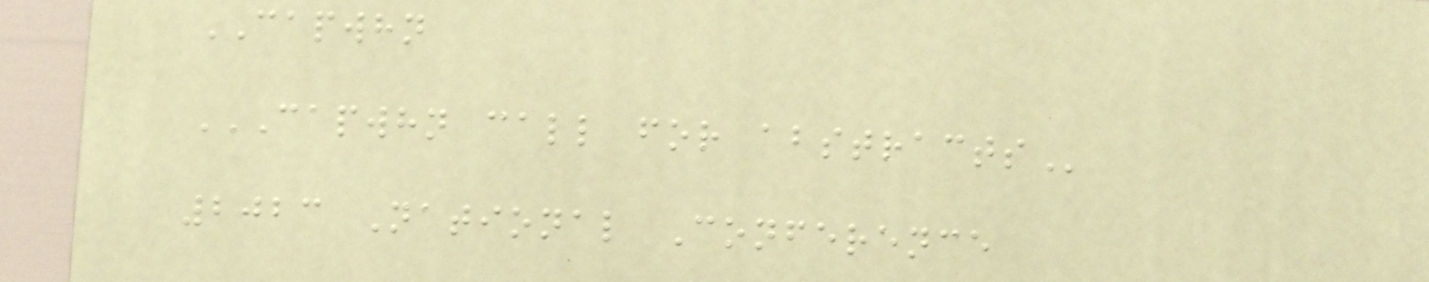CAPWHN
CAPWHN CALL FOR ABSTRACTS
2023 National Conference
